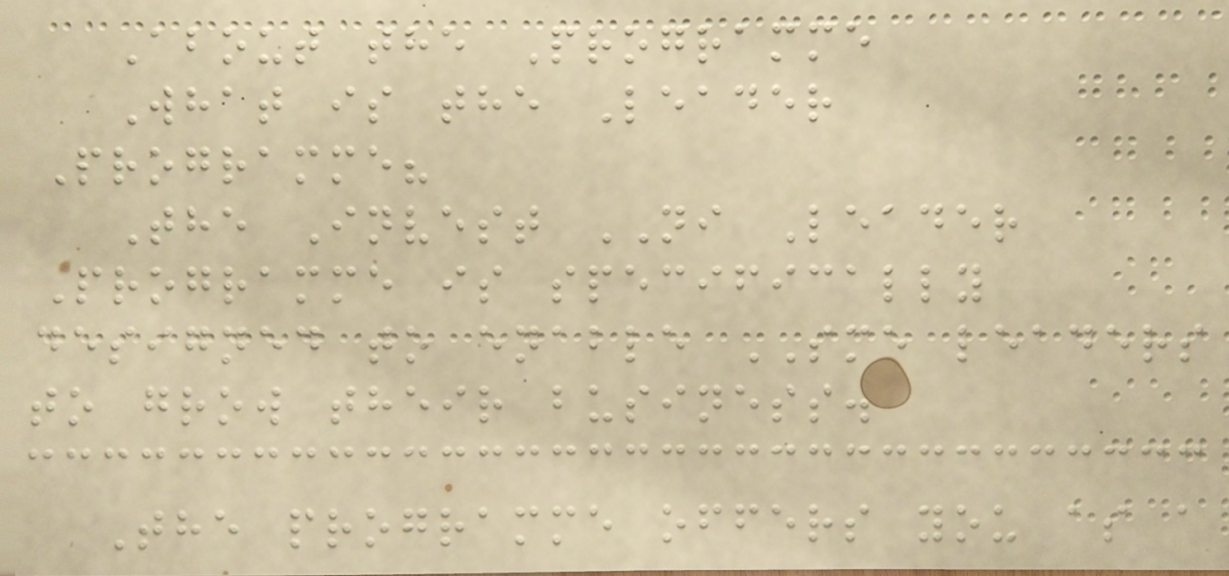About the Programme
What is the Leader
Programme?
The Invest NI Leader
Programme is specifically
designed to enable SME leaders
to grow their business.
The programme offers you as a
